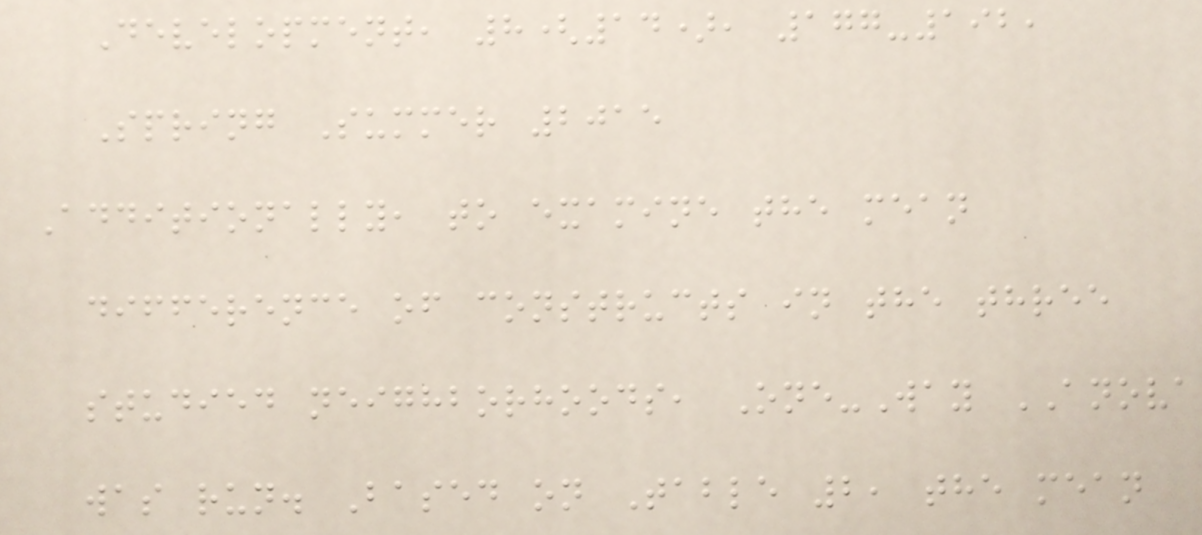Development, 8(14), 177-192,
Spring Summer 2015
Additionally, to examine the mean
difference of constructs in the three
studied neighborhoods, One-Way ANOVA
was run. Based on Table 2, the mean
